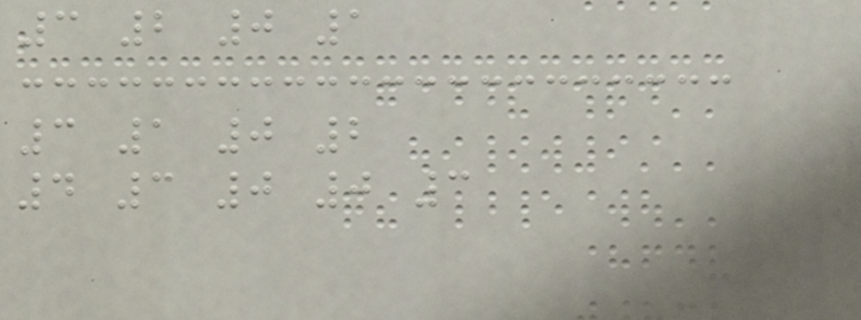3 2 0 1
3 1 0 2
4 3 0 0 3
